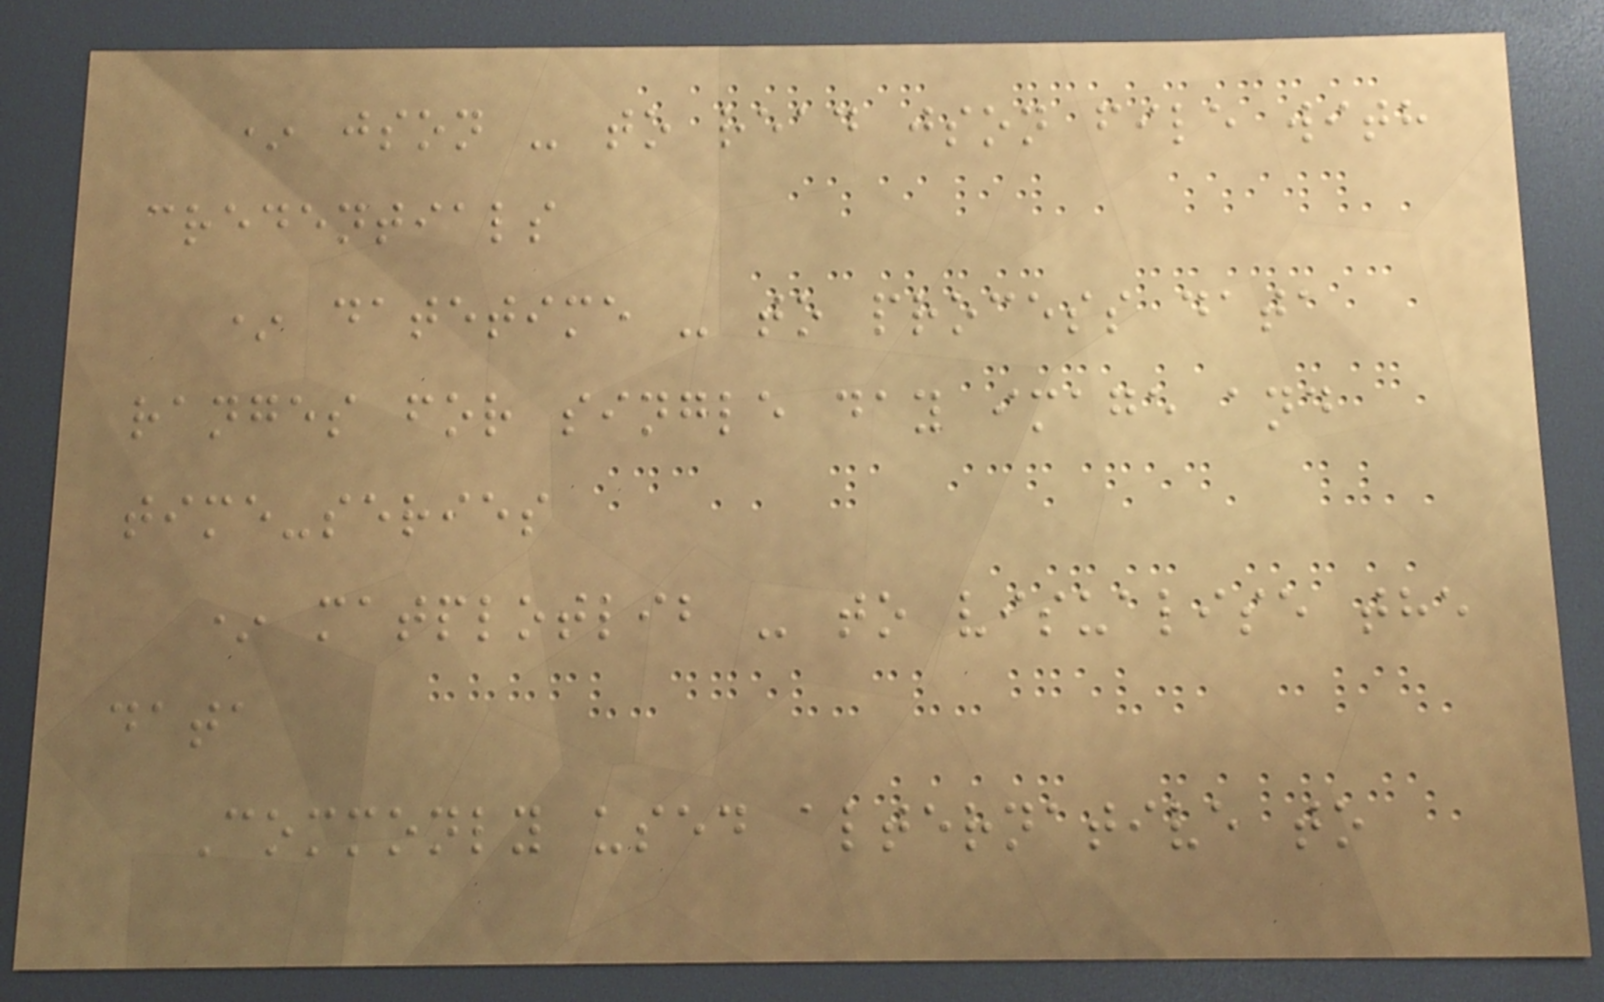* json - to read json file with
credentials
* datetime - to process data
ranges for single day image and
time-series
* matplotlib - to visualise the
data
Commonly used alternative to
